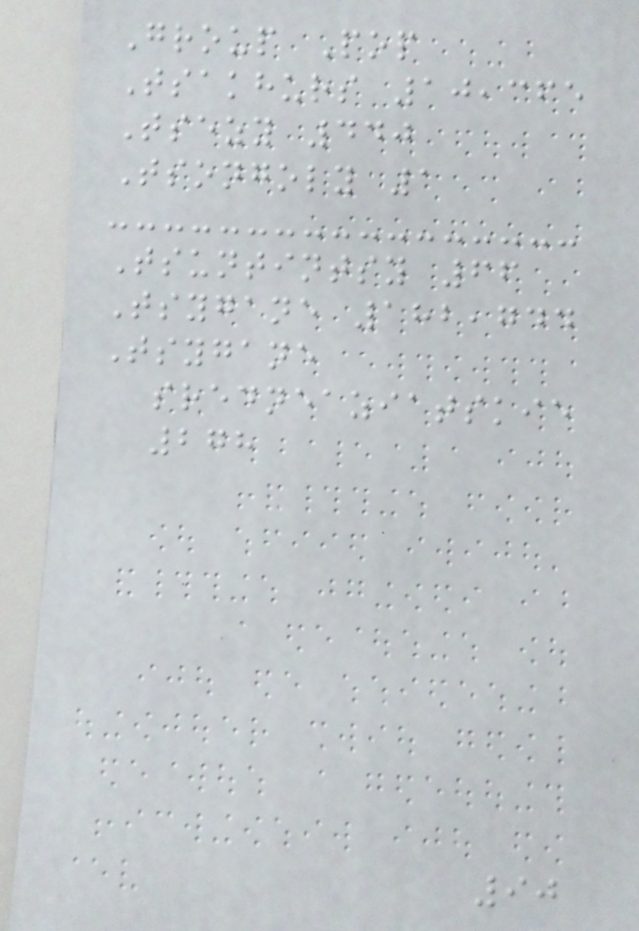Group Pop
Tsakhurs 10,365
Tsezy 440
Tsongoly 1
Tsuntintsy 66
Tsygane 182,744
Tsygane
sredneaziatskie
278
90
